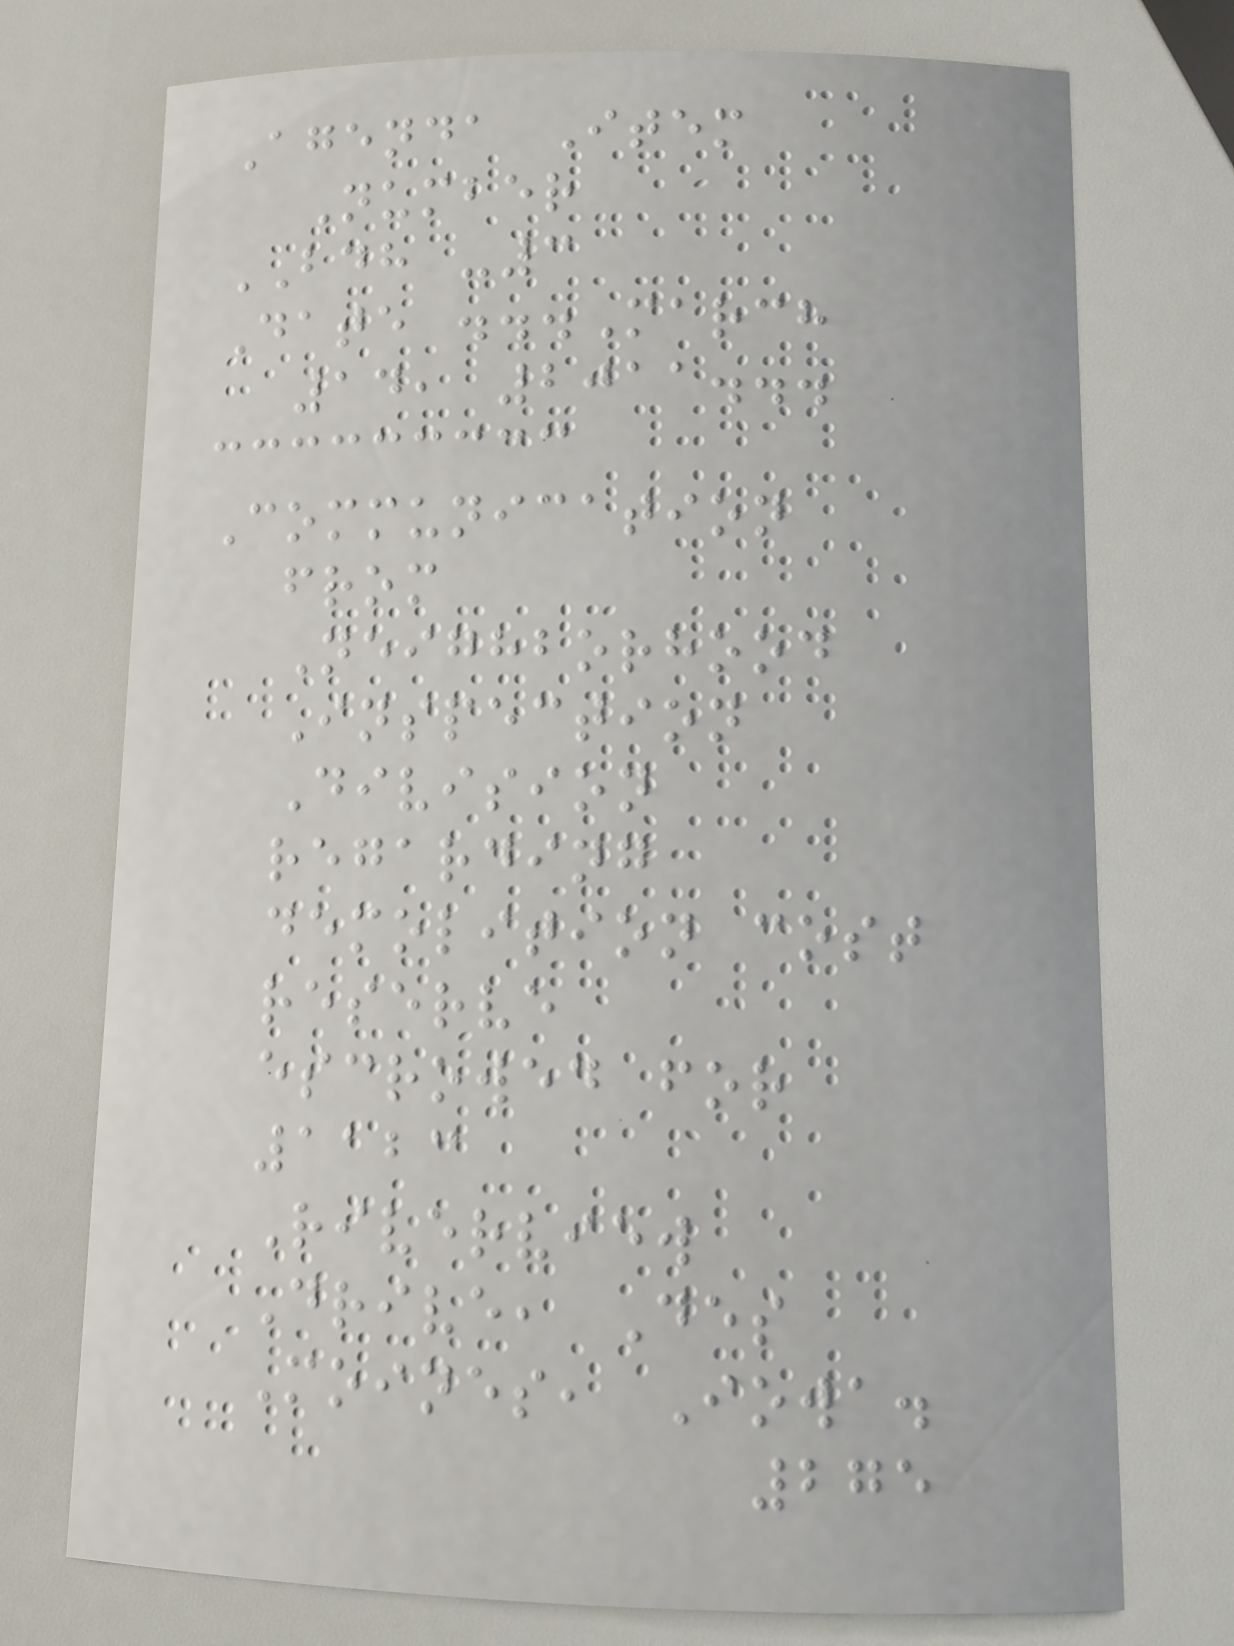Agenda Item
Number
BDH -3
Date ...March
14, 2011...
Communication
from
Neighborhood
Inspection
Division
regarding
demolition cost
reserve
escrowed for
1123
Riverview
Drive, Des
Moines, Iowa.
275
